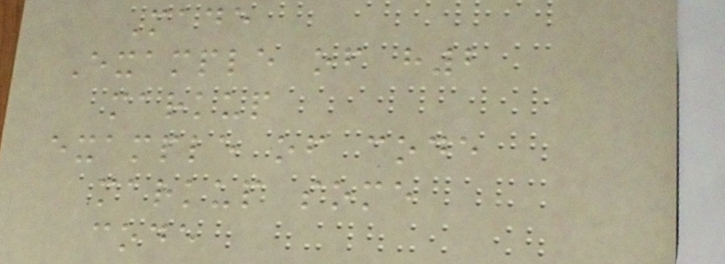Made
Example of h2
markup
example of code
markup some
code
